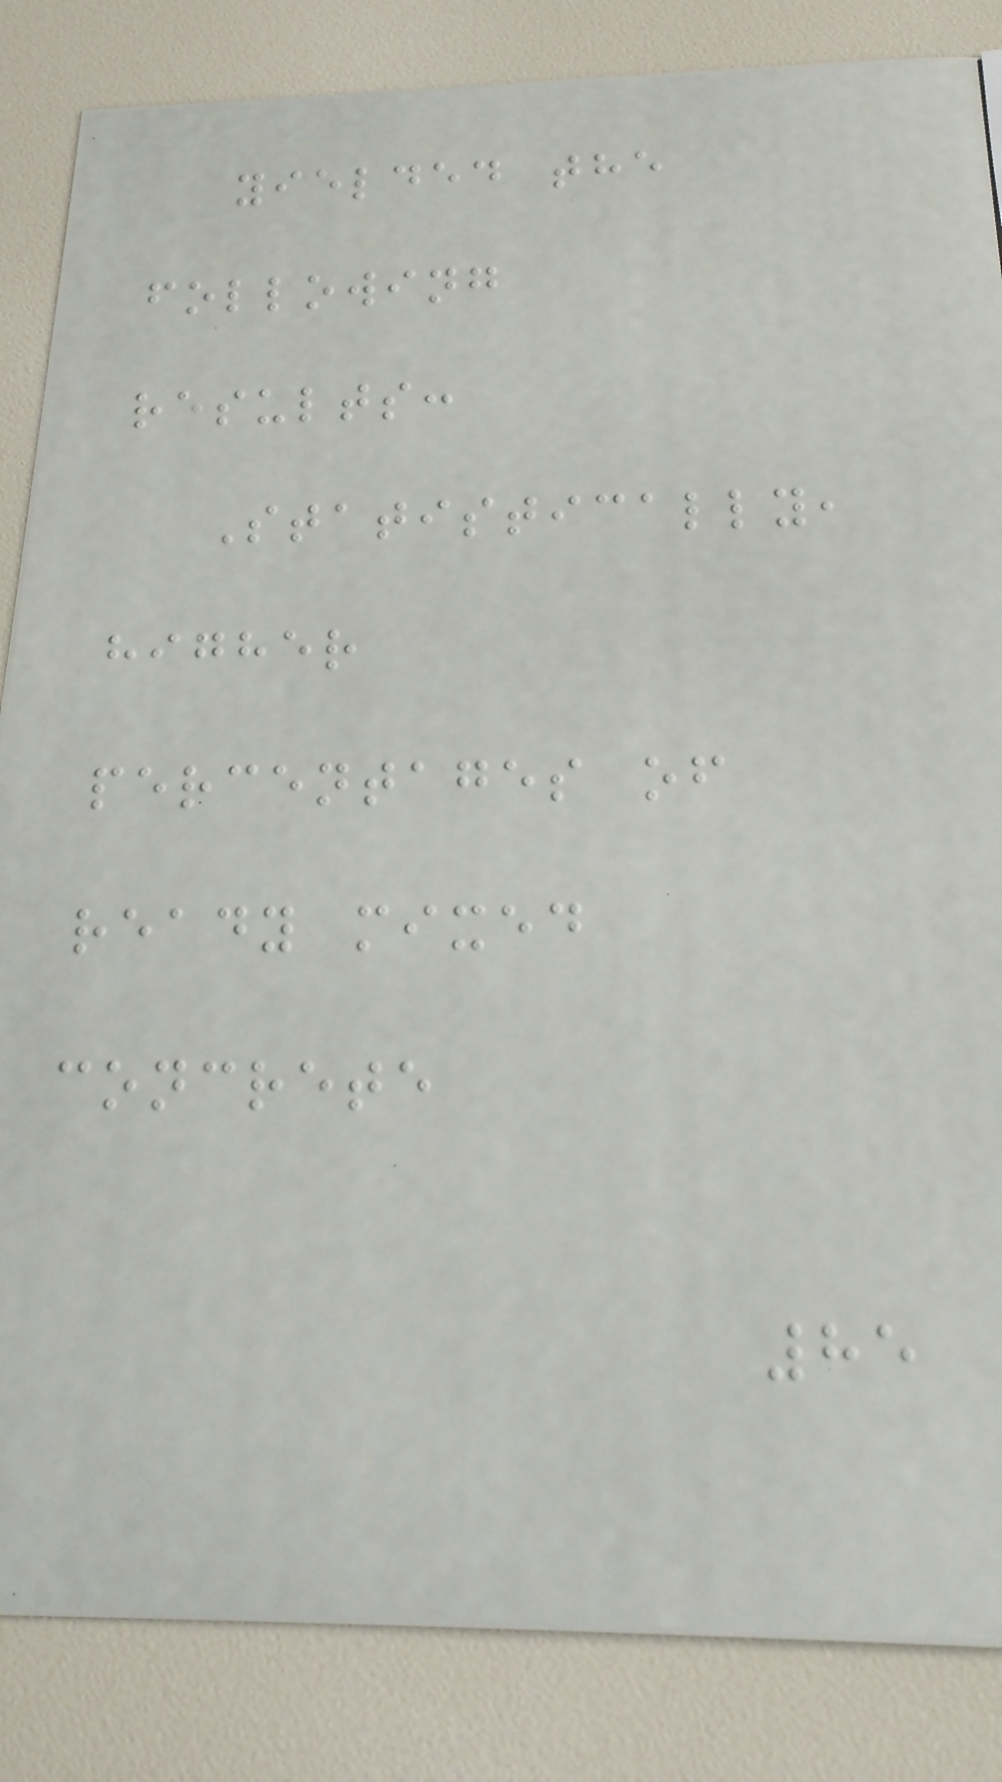yielded the
following
results:
Statistically,
higher
percentages of
ready mixed
concrete
85
